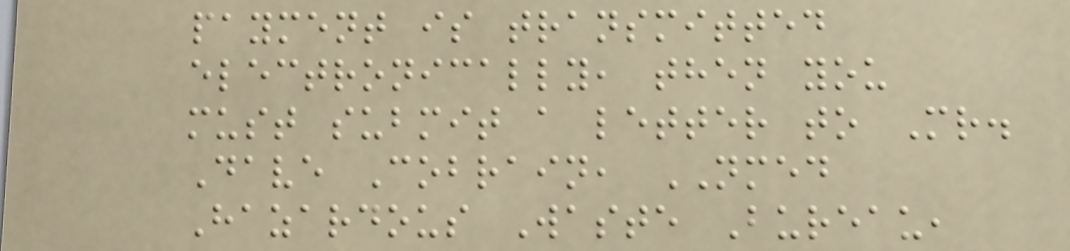payment is transmitted
electronically, then you
must submit a letter to Mr.
Dave Cobrain, NMED
Hazardous Waste Bureau,
